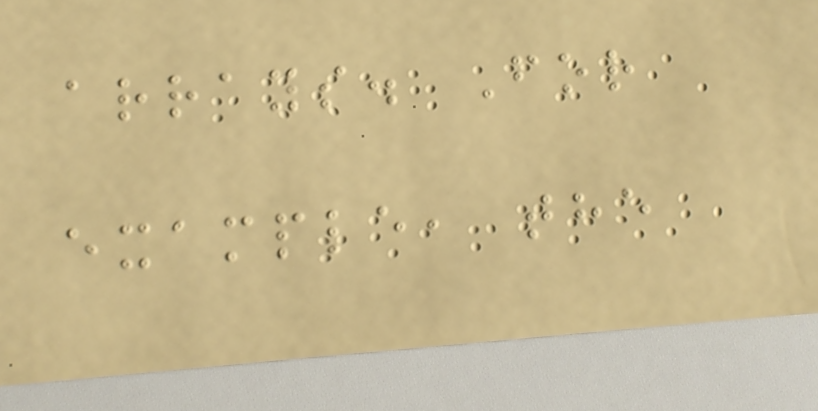arrays. For
example, the
